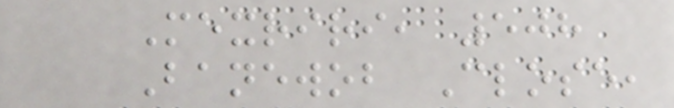Mexriri, 508
Banewob Close,
